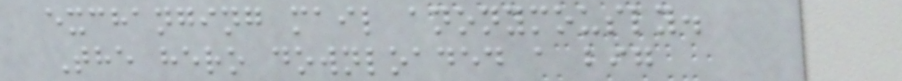exchanging mail anonymously.
The hero downloaded a big
